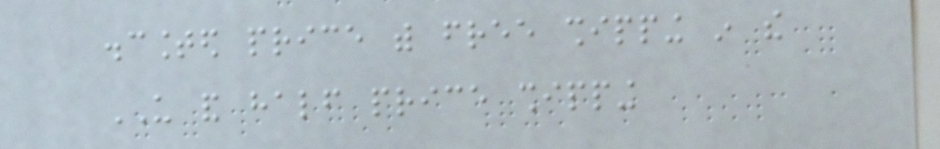discounted price with free shipping in the
US and half price shipping
